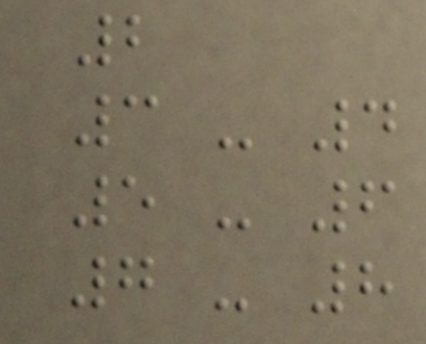2
3 - 4
5 - 6
7 - 8
